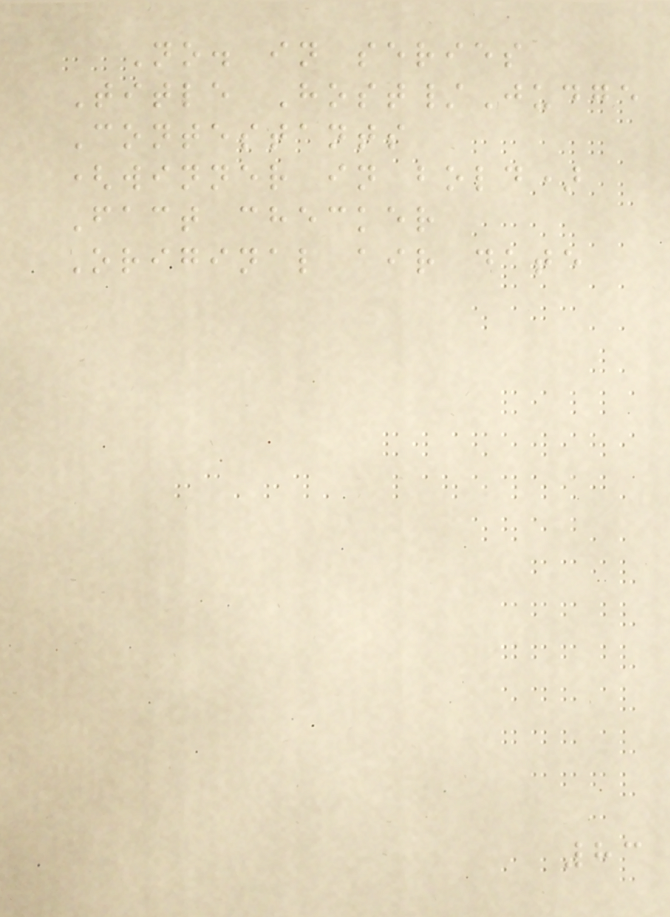No. in series
Title Host/Judge
Contestants
(winner in bold)
Fact checker
Original air date
83
